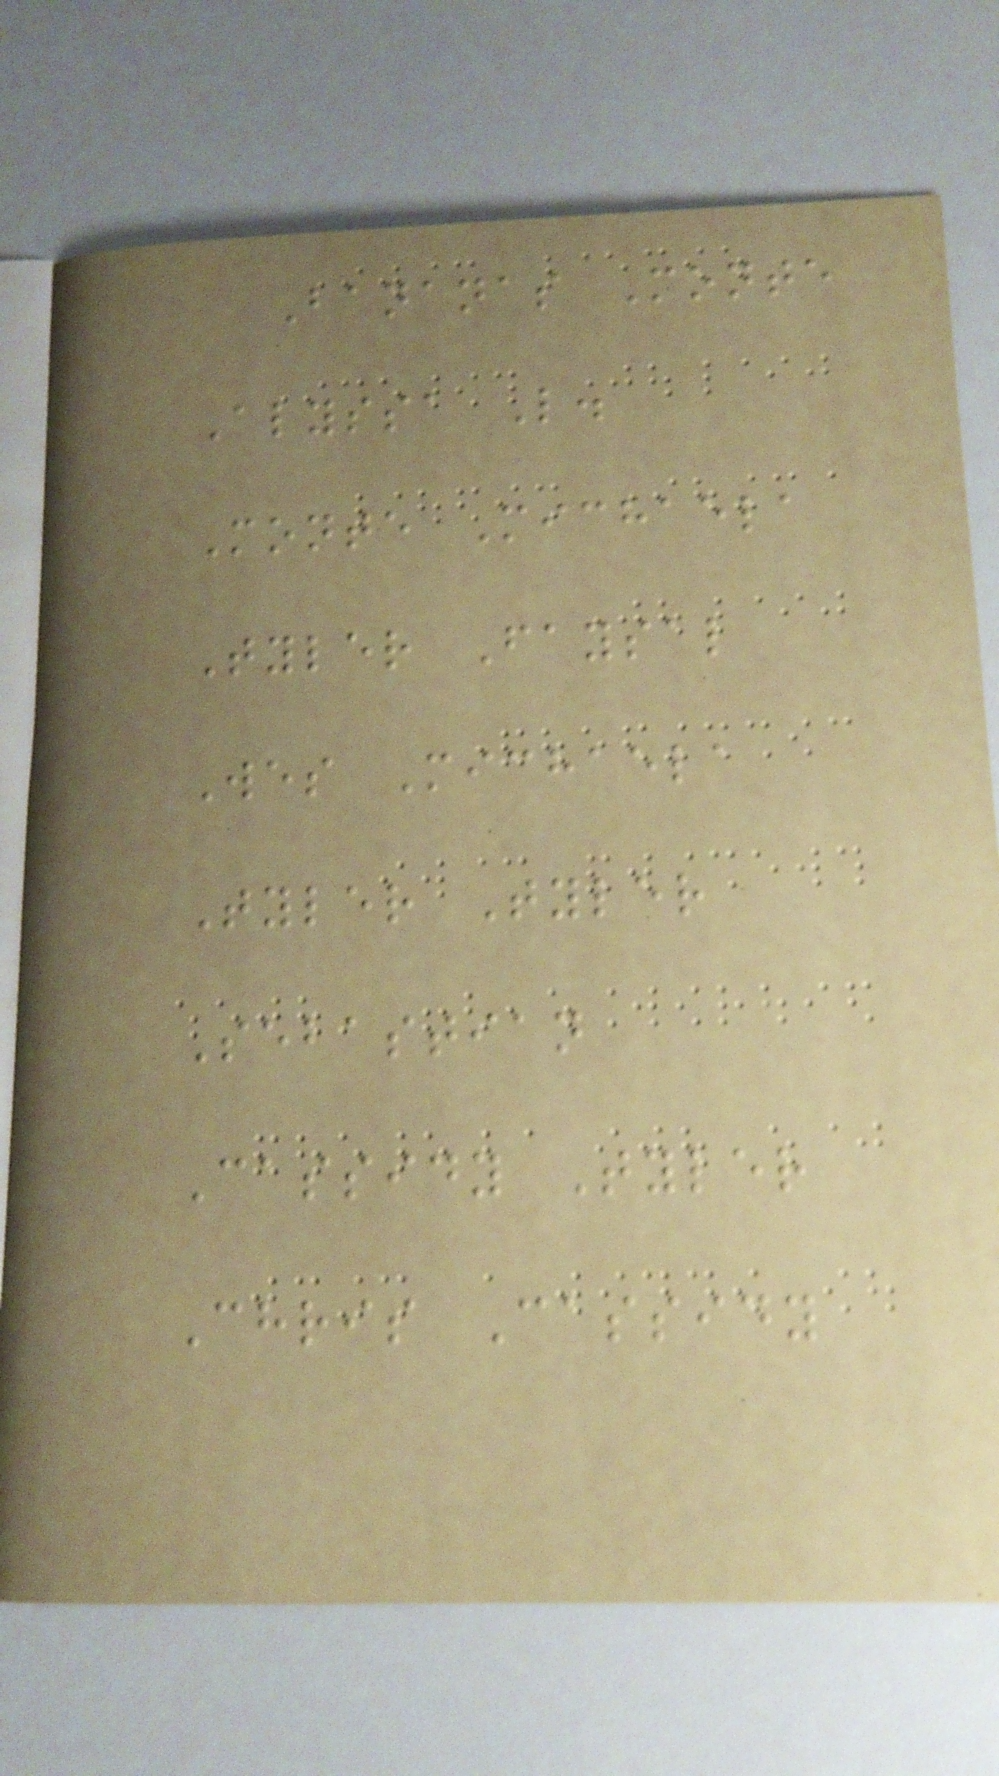Bananas Monte
Alyssa L.
Monte Michaela
Tyler Faysal
Wes Michaela
Tyler Tyler
Sebastian
Cassidy Tyler
Chris Cassidy
